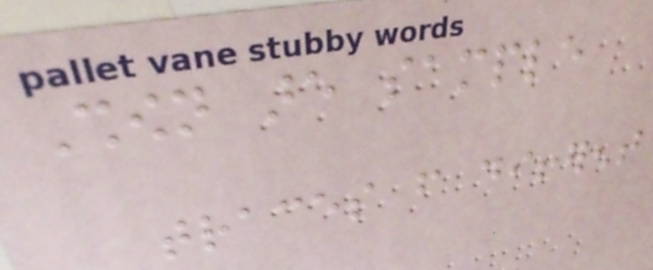Shown are sample
traces from different
